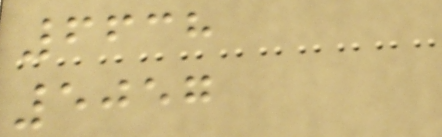6638
5057
